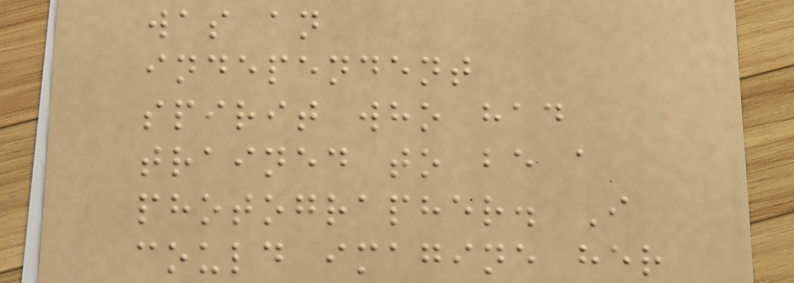was an
independent
spirit who had
trained to be a
photographer. I
could imagine her
